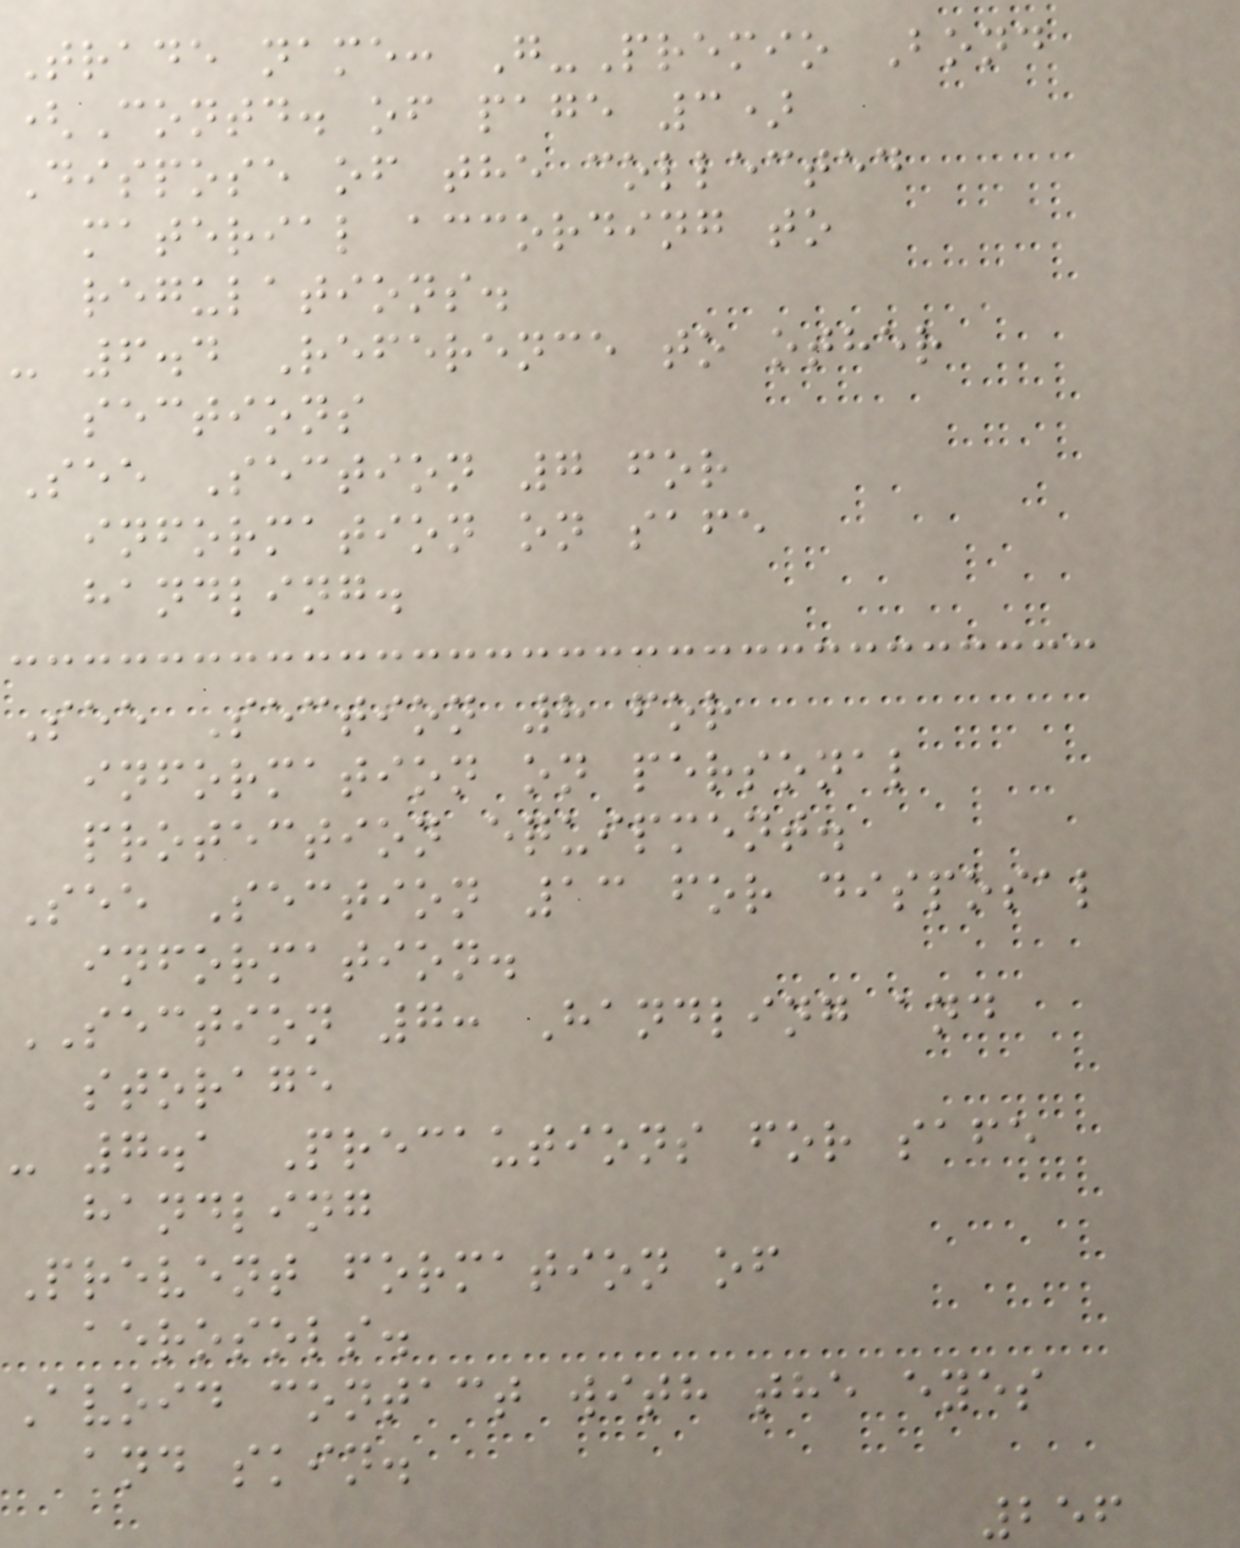Trade name: G-Premio Bond
(Contd. of page 3)
Dispose of the collected
material according to
regulations.
- 6.4 Reference to other
sections
See Section 7 for
information on safe
handling.
See Section 8 for
information on personal
protection equipment.
See Section 13 for disposal
information.
SECTION 7: Handling and
storage
- 7.1 Precautions for safe
handling
Prevent formation of
aerosols.
Avoid contact with the eyes
and skin.
256
